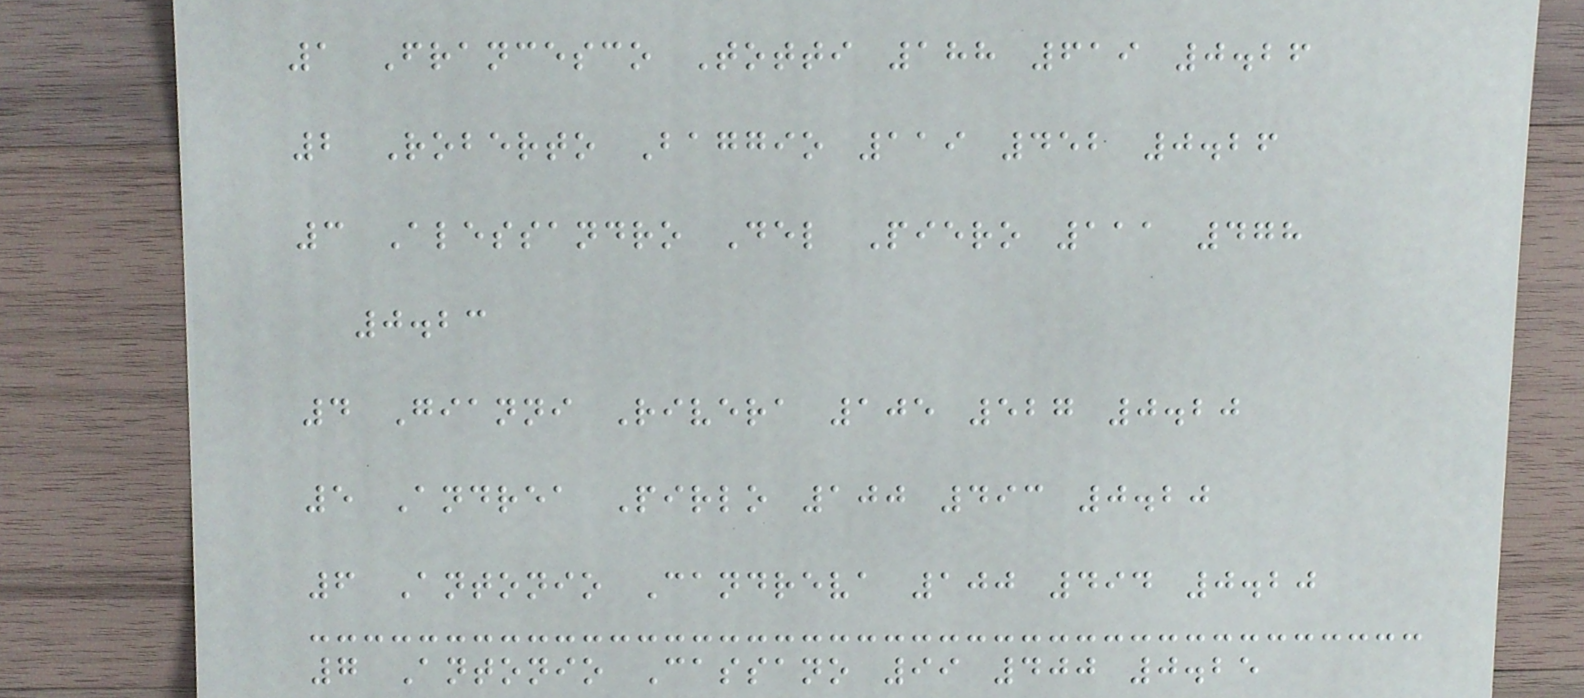1 Francesco Totti 188 619 0.26
2 Roberto Baggio 119 452 0.26
3 Alessandro Del Piero 111 478
0.23
4 Gianni Rivera 105 527 0.20
5 Andrea Pirlo 100 493 0.20
6 Antonio Candreva 100 494 0.20
7 Antonio Cassano 99 400 0.25
